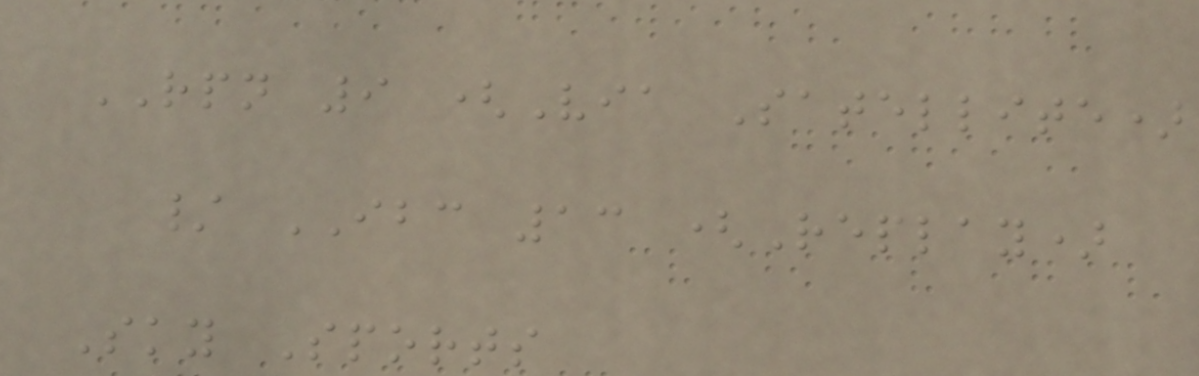RPN 9 (Via Satellite)
/ IBC 13 (Replay)
Sky Sports
